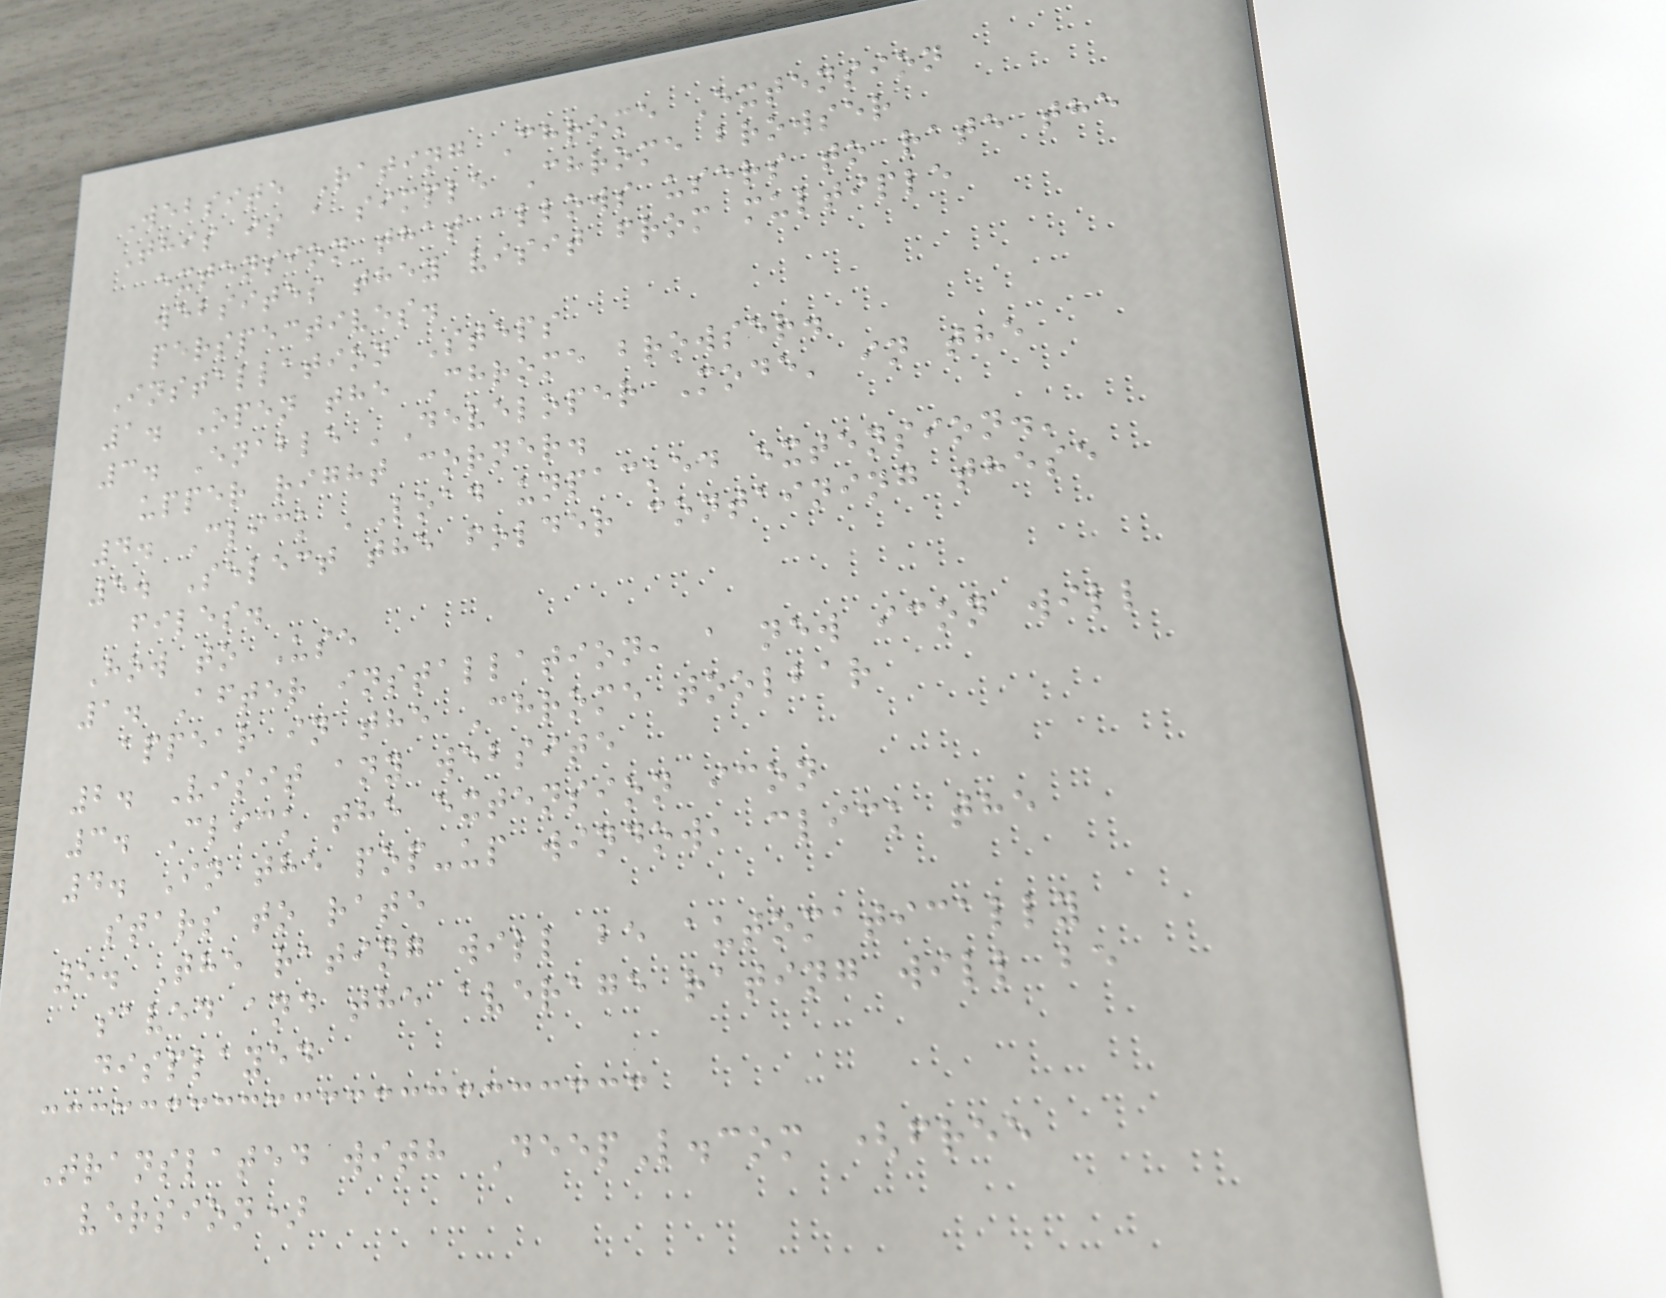Website Rating Chrome Extension
This is a simple Chrome browser
extension that allows users to rate the
websites they visit from multiple
perspectives.
Installation Steps
1. Open the Chrome browser.
3. Enable 'Developer Mode' in the
upper right corner.
4. Click 'Load unpacked extension.'
5. Select the folder containing these
files.
How to Use
1. After installation, a new icon will
appear in the Chrome toolbar
2. Visit any website
3. Click the extension icon
4. In the pop-up window, click the
stars to rate
5. The rating will be automatically
saved and the average rating will be
displayed
Translated with DeepL.com (free
version)
